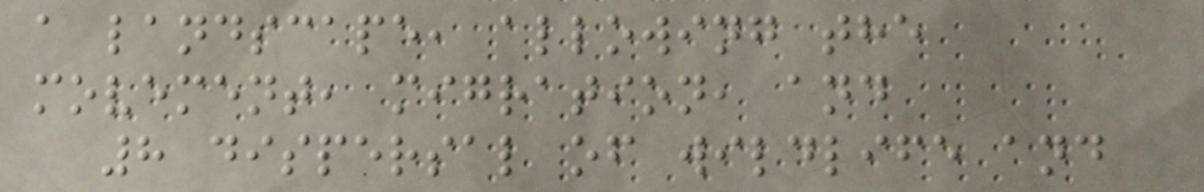a landscape, allowing the
movement, migration, and
8 dispersal of wildlife and
